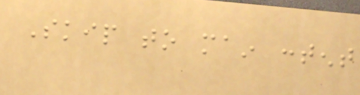Skip to main content
